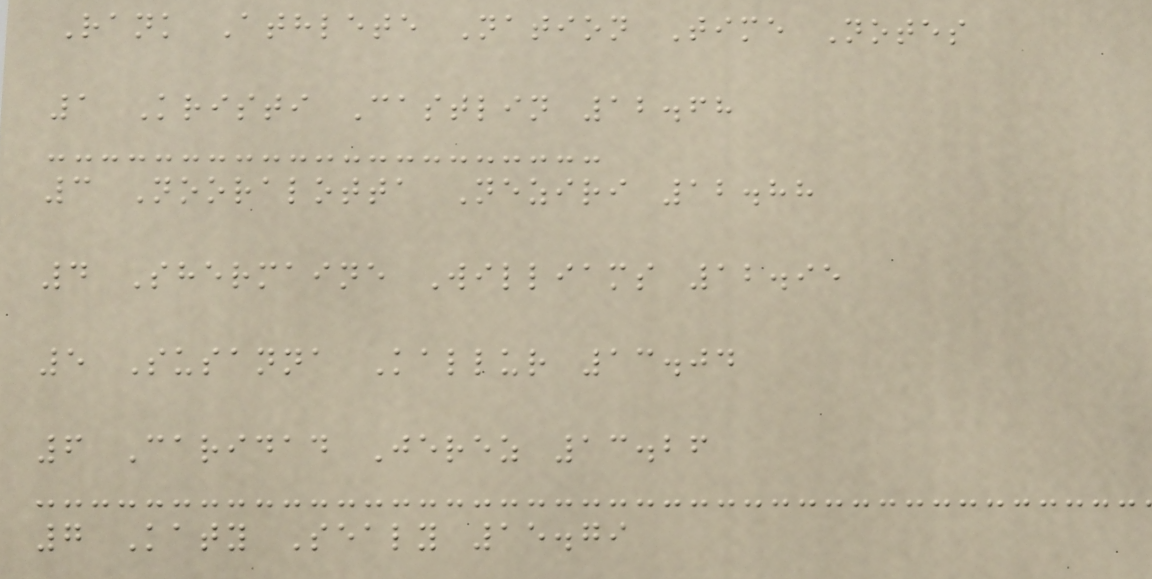Rank Athlete Nation Time Notes
1 Kristi Castlin 12.68
3 Nooralotta Neziri 12.88
4 Shermaine Williams 12.95
5 Susanna Kallur 13.04
6 Caridad Jerez 13.26
7 Katy Sealy 15.79
